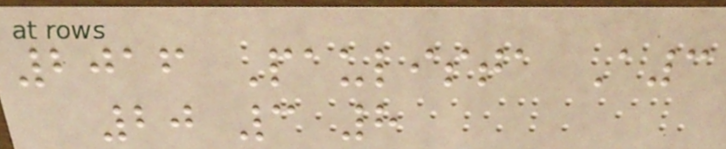2016 Paulista A3
20 3 8
